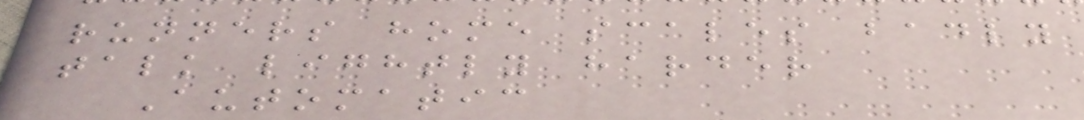runners home scales badly
talk lightly harder
Automatic
